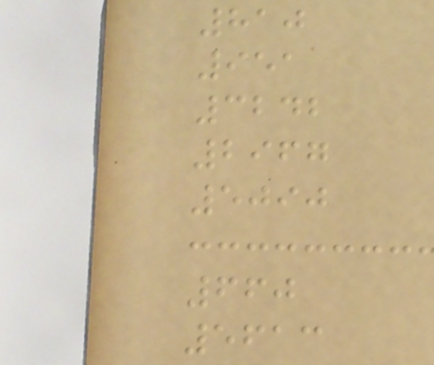810
951
3242
2967
5090
660
5613
